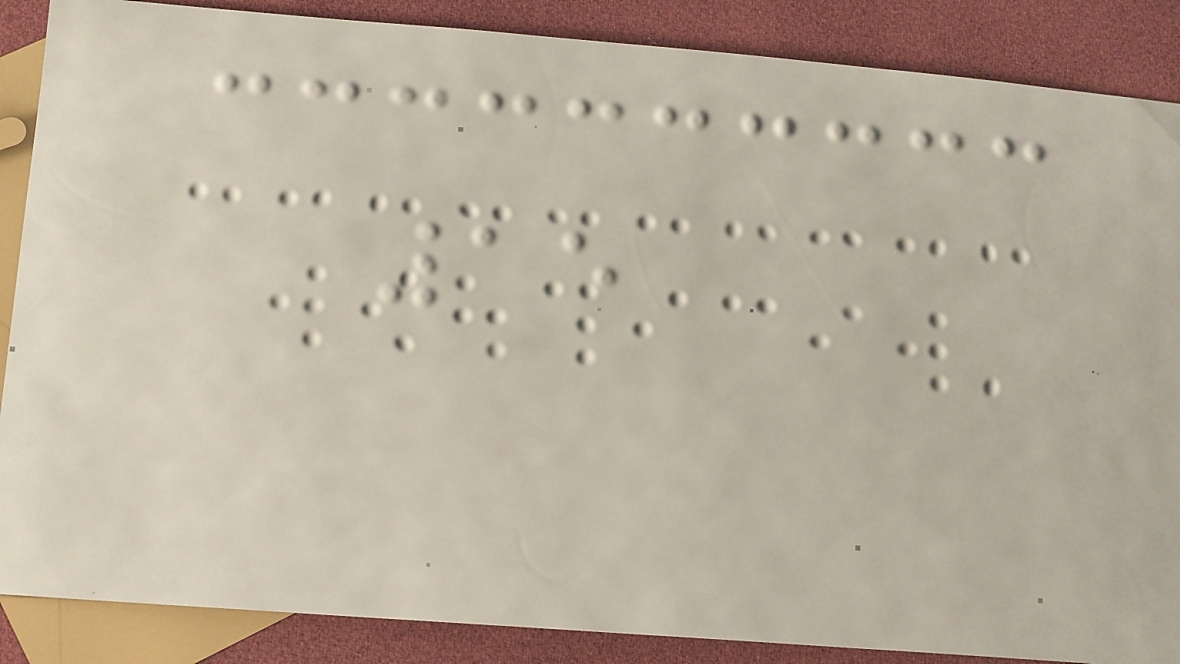15
